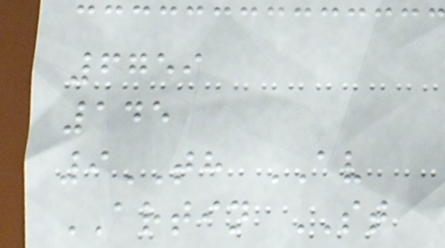6759
145
9TH AV
ARTIN ST
